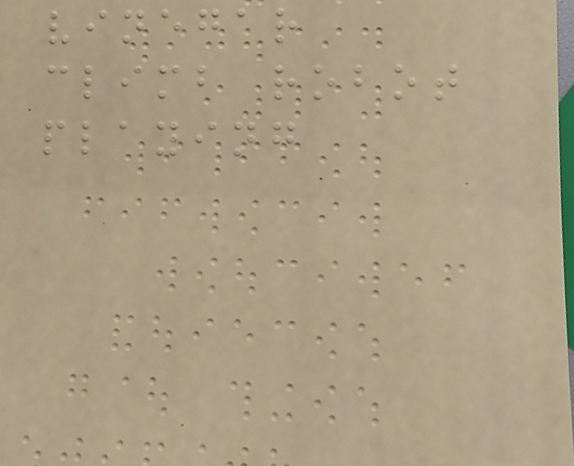vinegar
climb robot
playing
